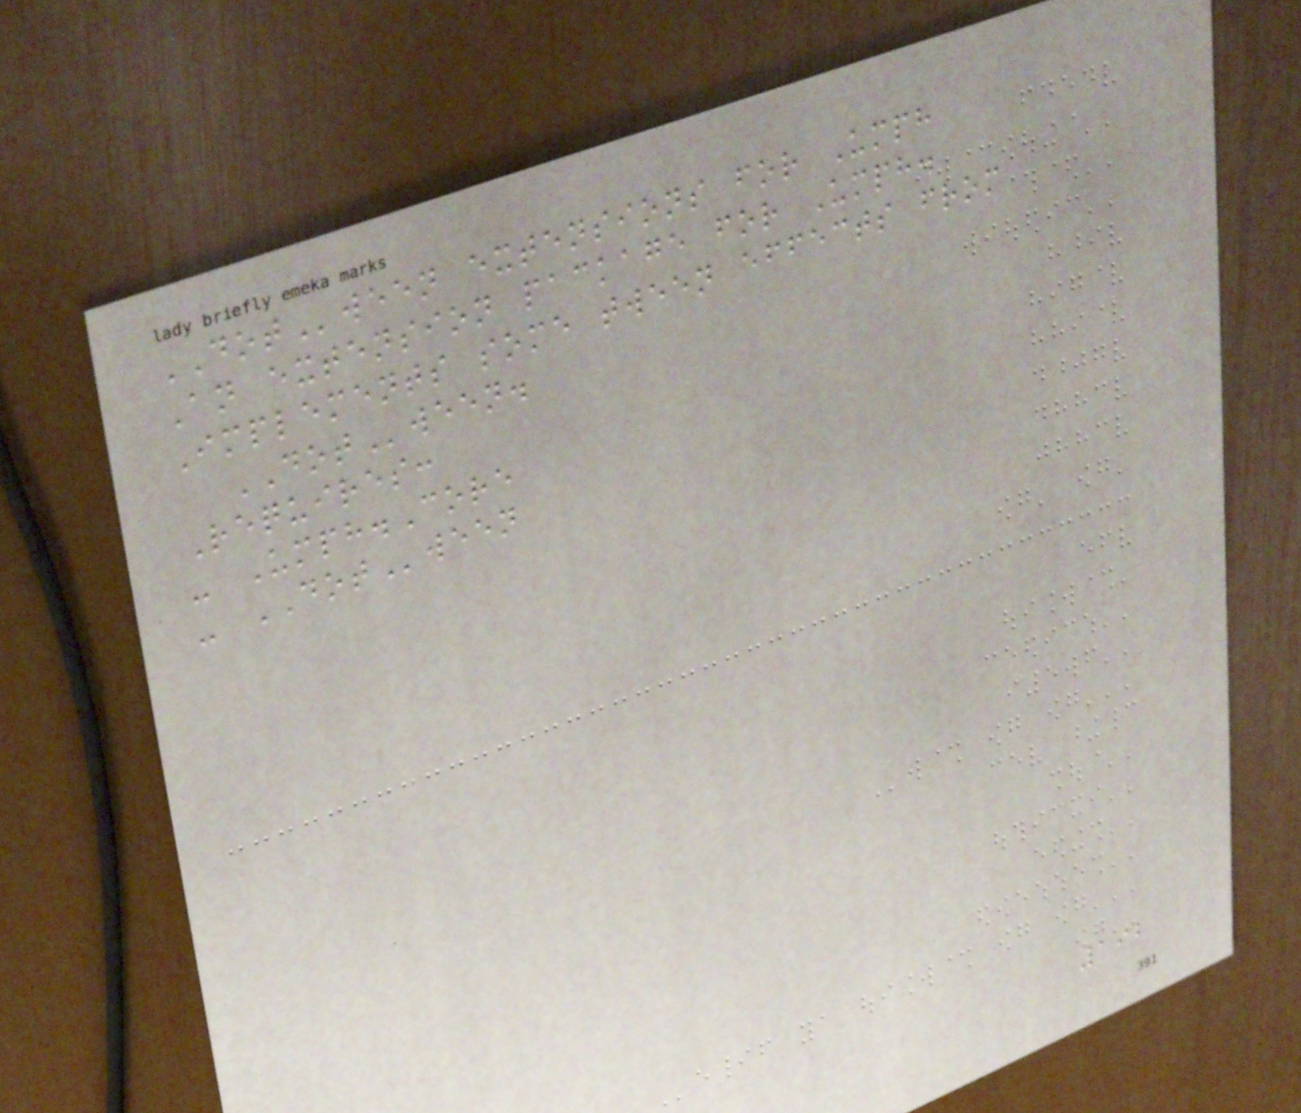DOTween extensions for Umph
An extension package for Umph.
Implements some tween effects from
DOTween.
Requires:
- Umph.Core
- DOTween
192
